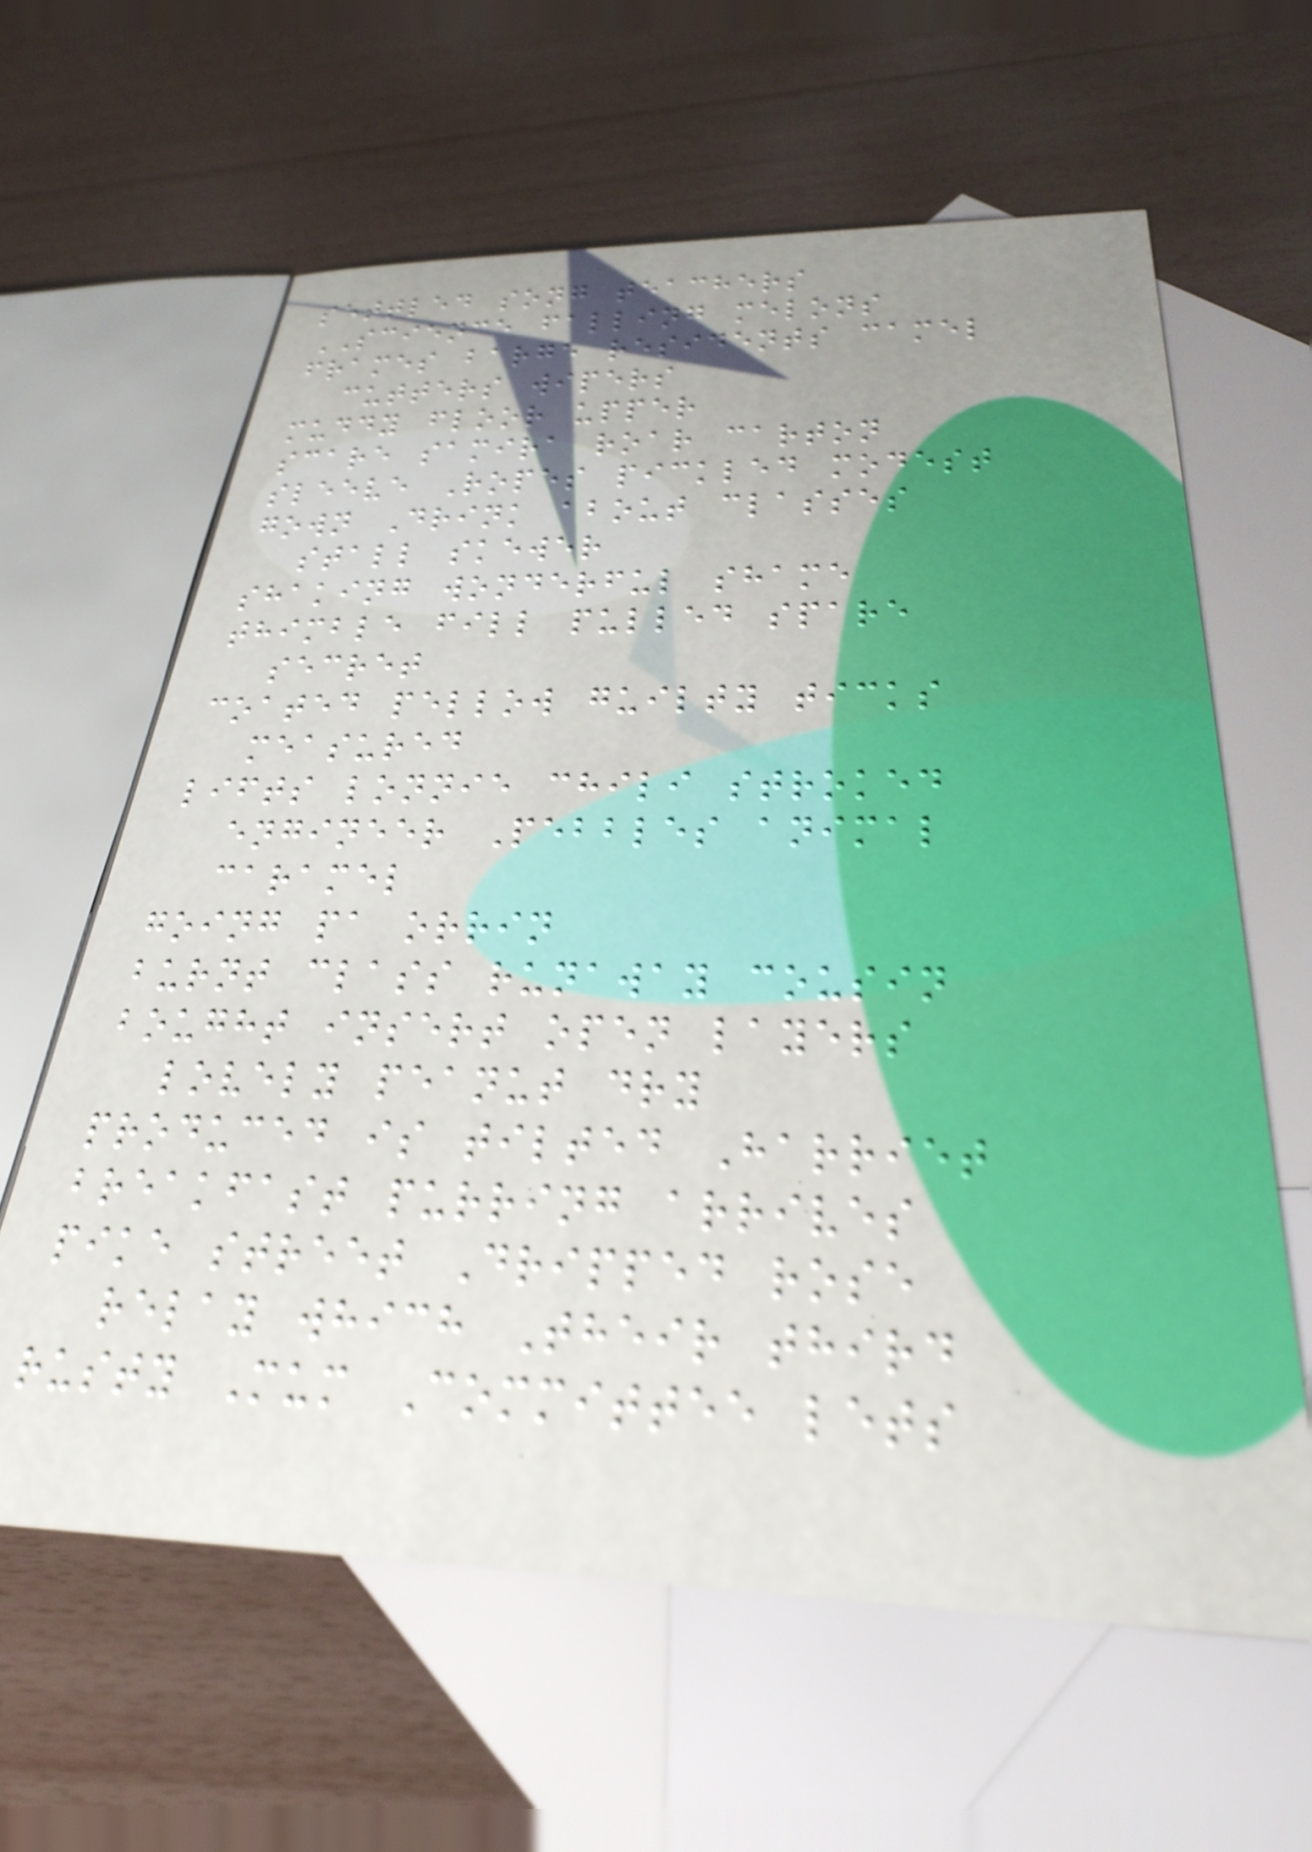settled song teachers
SCIENCE falling melons
frames barge residents camel
cutters wipers
muddy floor upper
scare samira roar carton
sleeve Ropes pickled modest
gown Drink about classes
stall skewer
shaking wonderful shame
thimble fill pulled spare
secret
coated pellow guilty ticks
measured
lifts lonnie chili stroked
engineer Pebbles animal
caramel
going pa orrin
burnt class runaway cousin
bought insert open layers
lovely peanut dry
produced is tilted Harriet
breakfast purring arrives
pike street Dripped rose
relay which Their third
rusty Mum Committee lets
